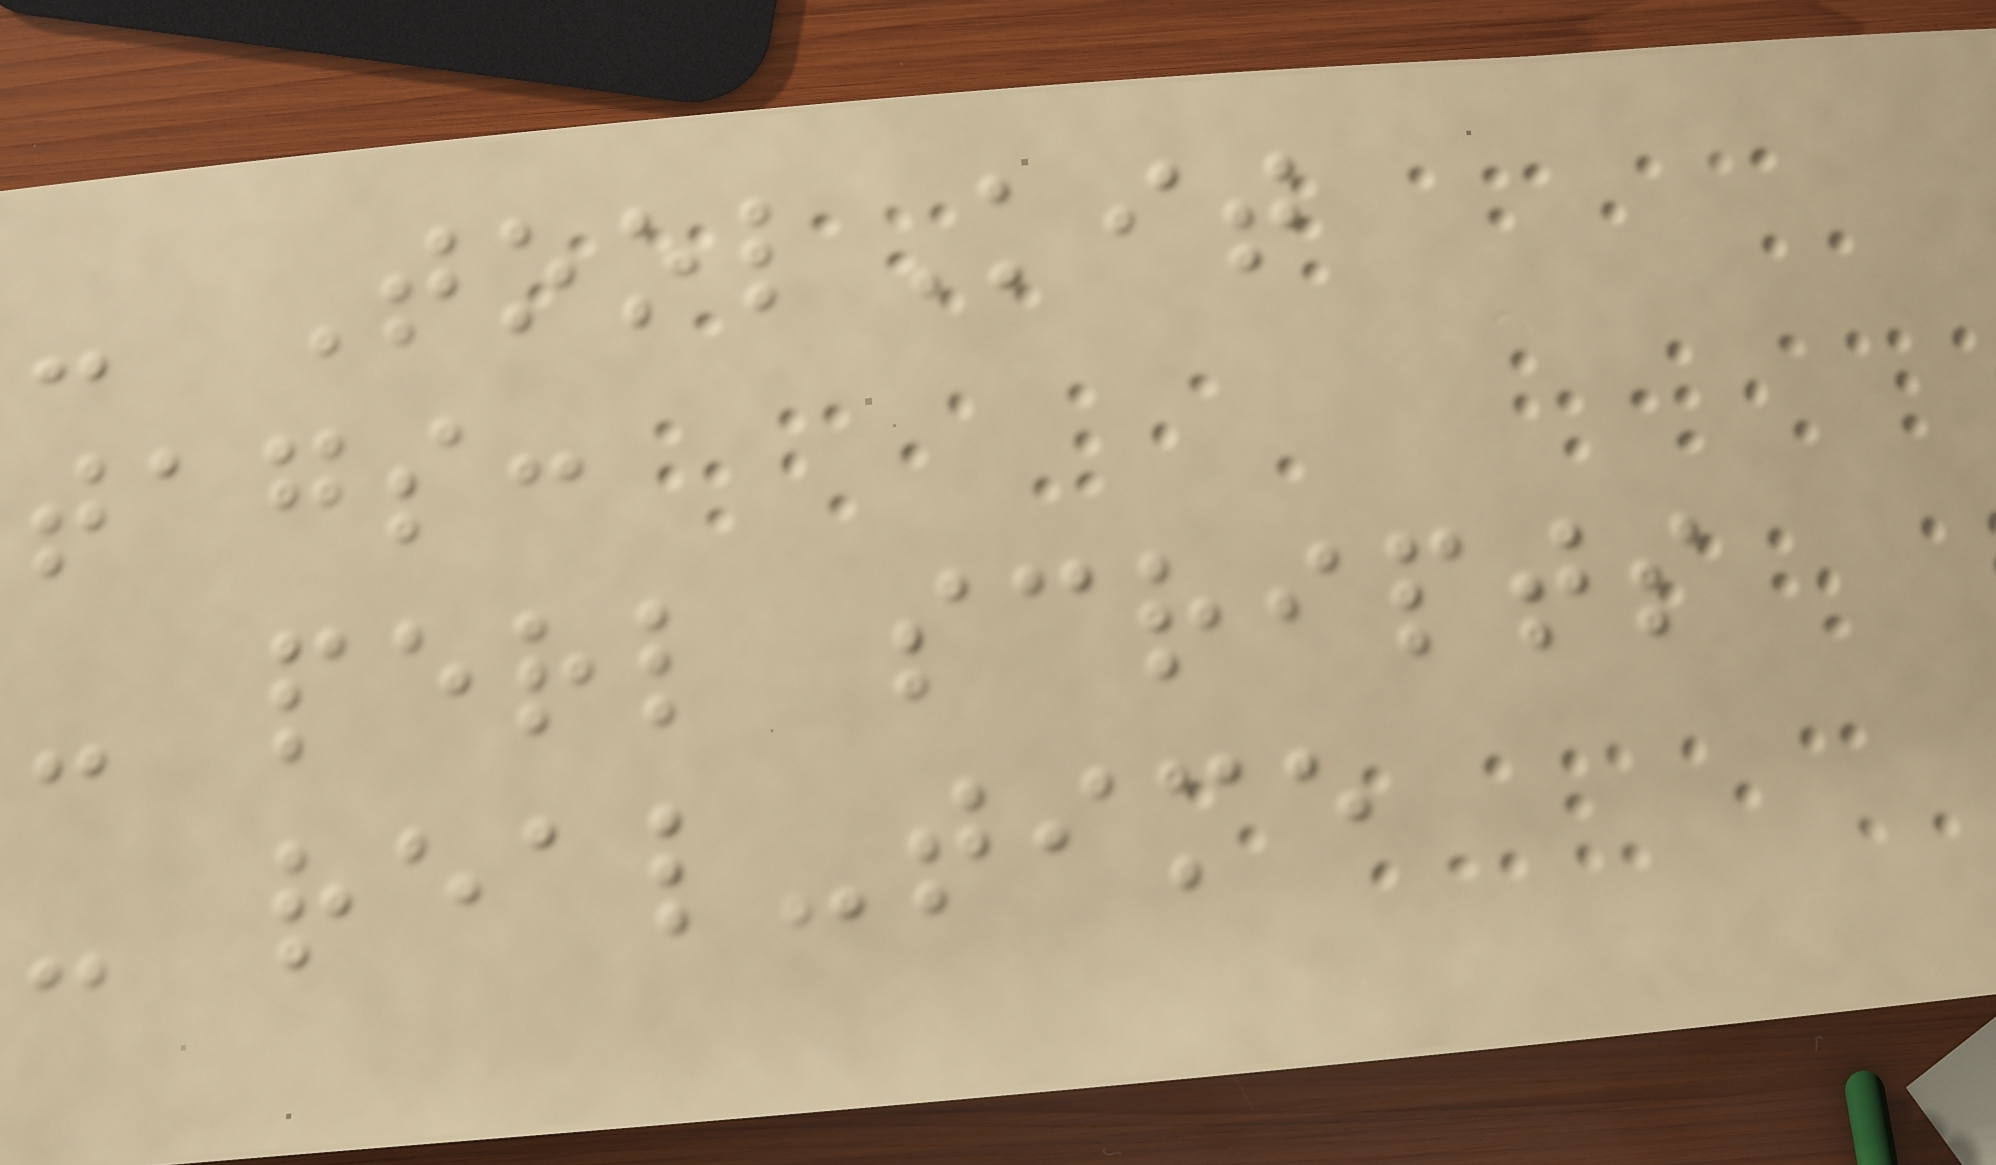- ToolKit
tags:
- perl scripts
- real-time
